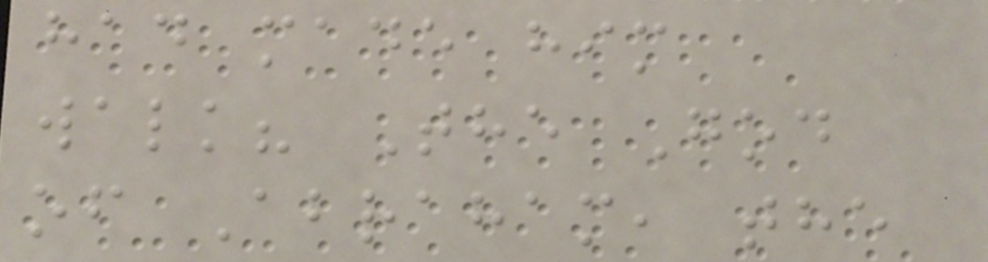had made him
walk? The God
of Abraham, the
